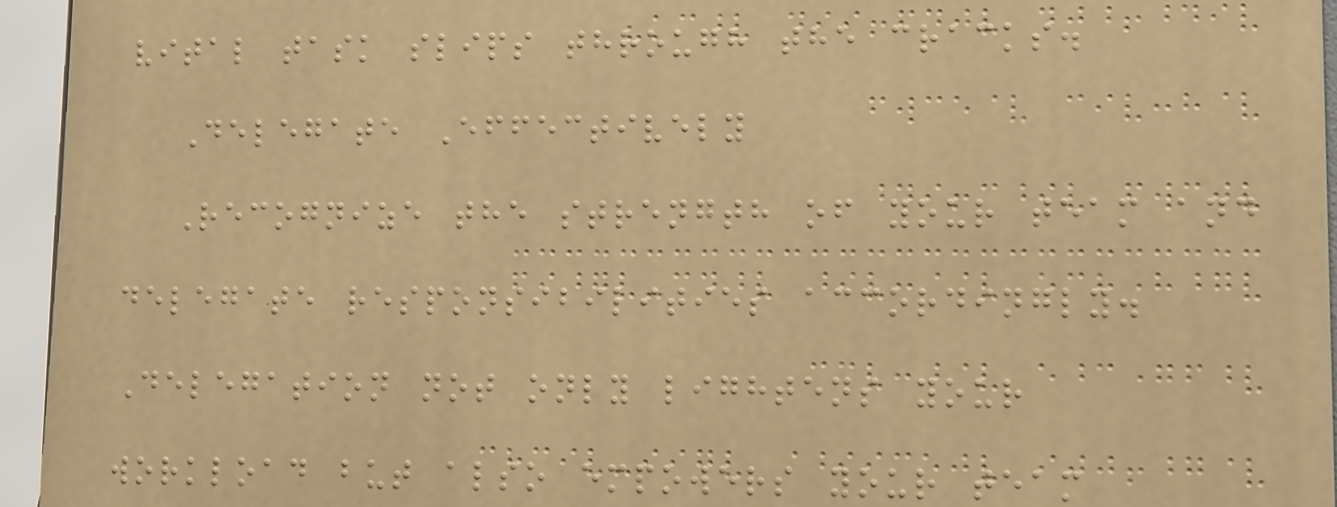vital task slips through the cracks.
Delegate Effectively
Recognize the strength of your team and
delegate responsibilities accordingly.
Delegation not only lightens your
workload but also empowers your team
